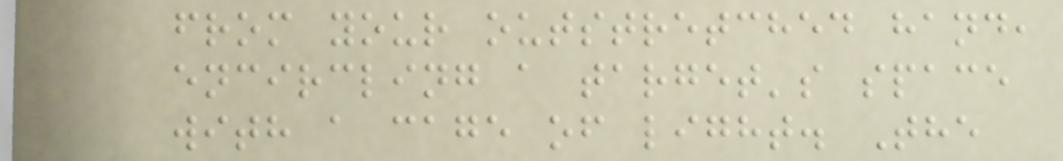from your outstretched hand,
encircling a target's space
with a cage of light. The
